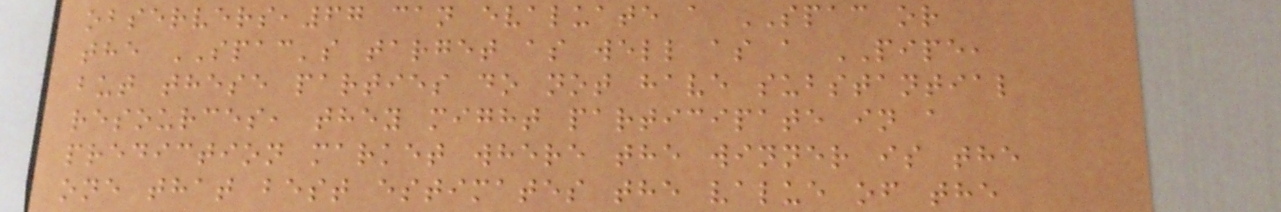observers,67 can evaluate a SPAC or
the SPAC's target as well as a PIPE,
but these parties do not have substantial
resources, they might participate in a
prediction market where the winner is the
one that best estimates the value of the
